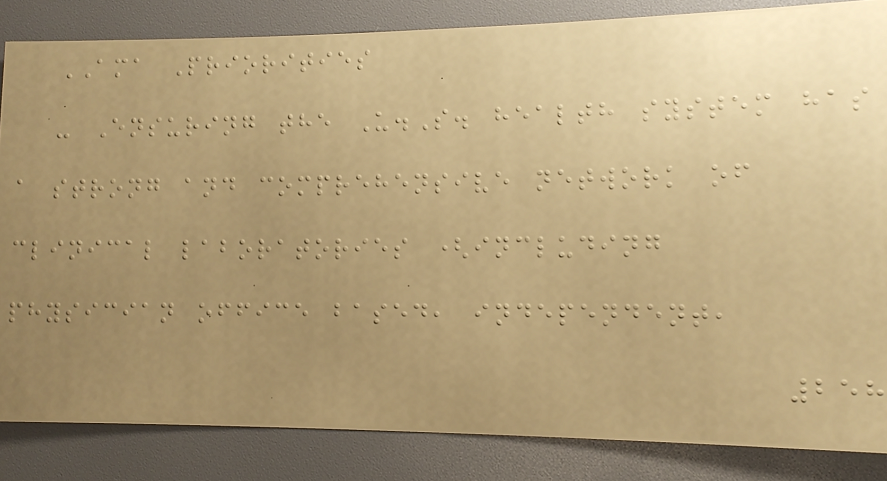AMA Priorities
- Ensuring the U.S. health system has
a strong and comprehensive network of
clinical laboratories (including
physician office based, independent,
258
